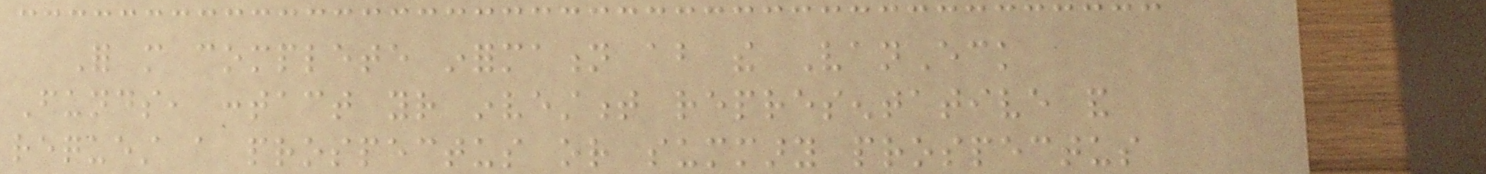For more complete information about the VanEck
Funds, contact your investment representative and
request a prospectus or summary prospectus
